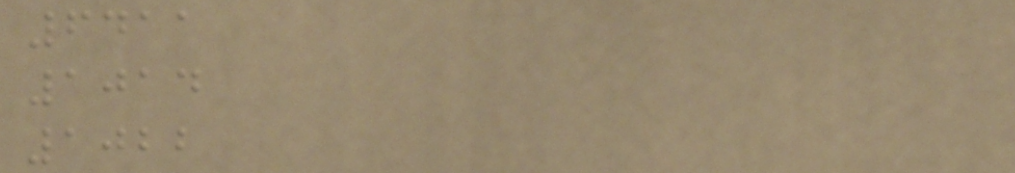6411
1014
1022
